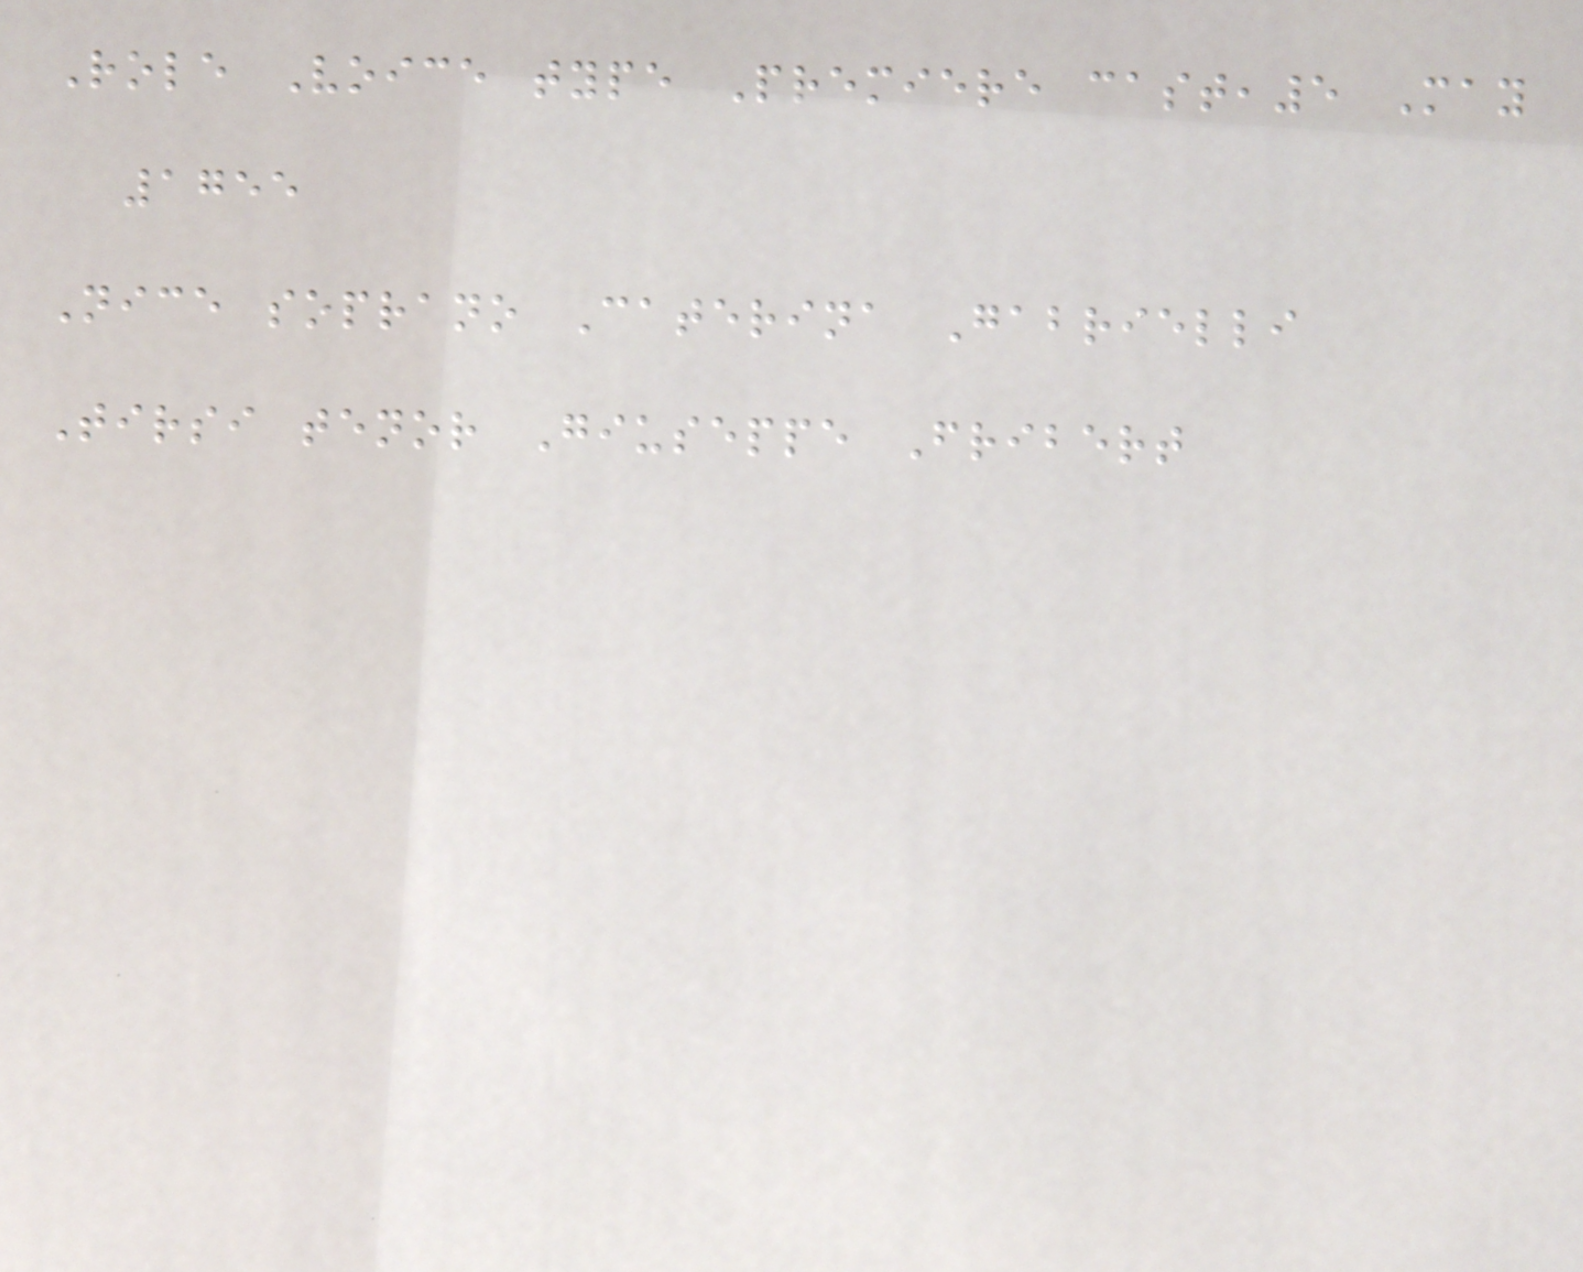Role Voice type Premiere cast,5 May
1755
Nice soprano Caterina Gabrielli
Tirsi tenor Giuseppe Fribert
